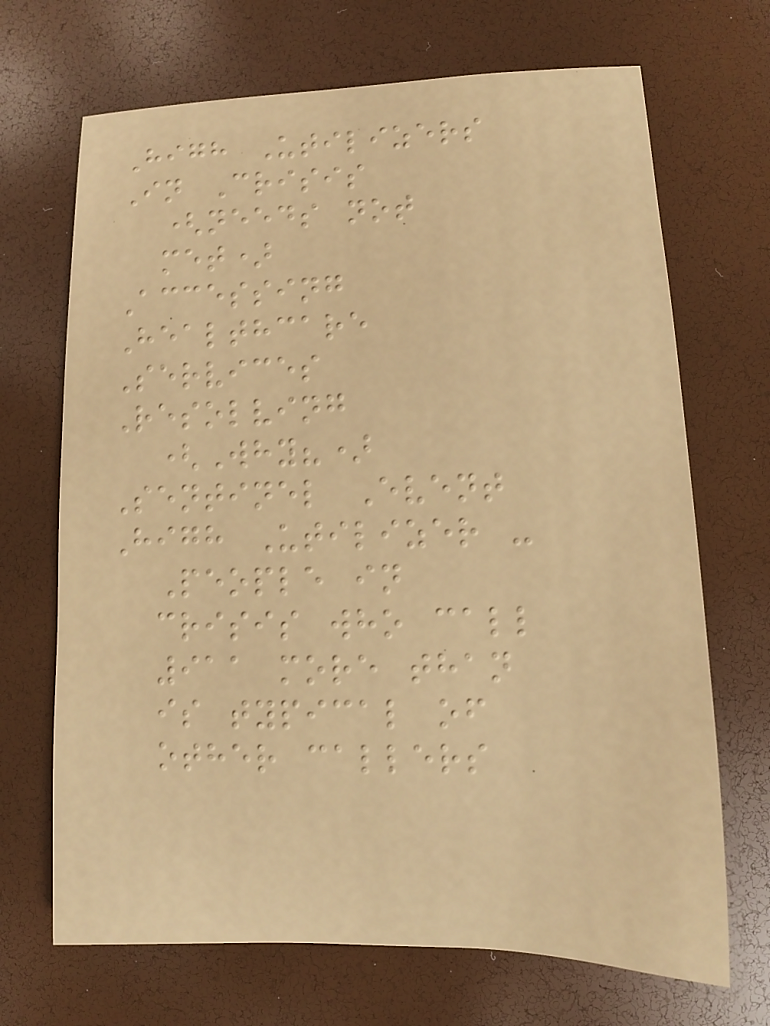High Utilizers
In Crisis
(needs not
met)
Accessing
Healthcare
Services
Resolving
(Why?)
Sentinel Event
High Utilizer -
People in
crisis who call
911 more than
is typical of
other callers
